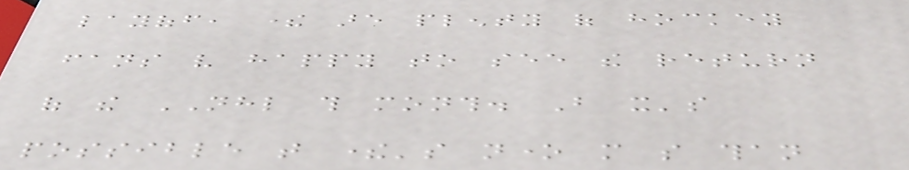layoff, there are plenty of hockey
fans very happy to see the return
of the NHL this month. But it's
possible that there's none more so than
